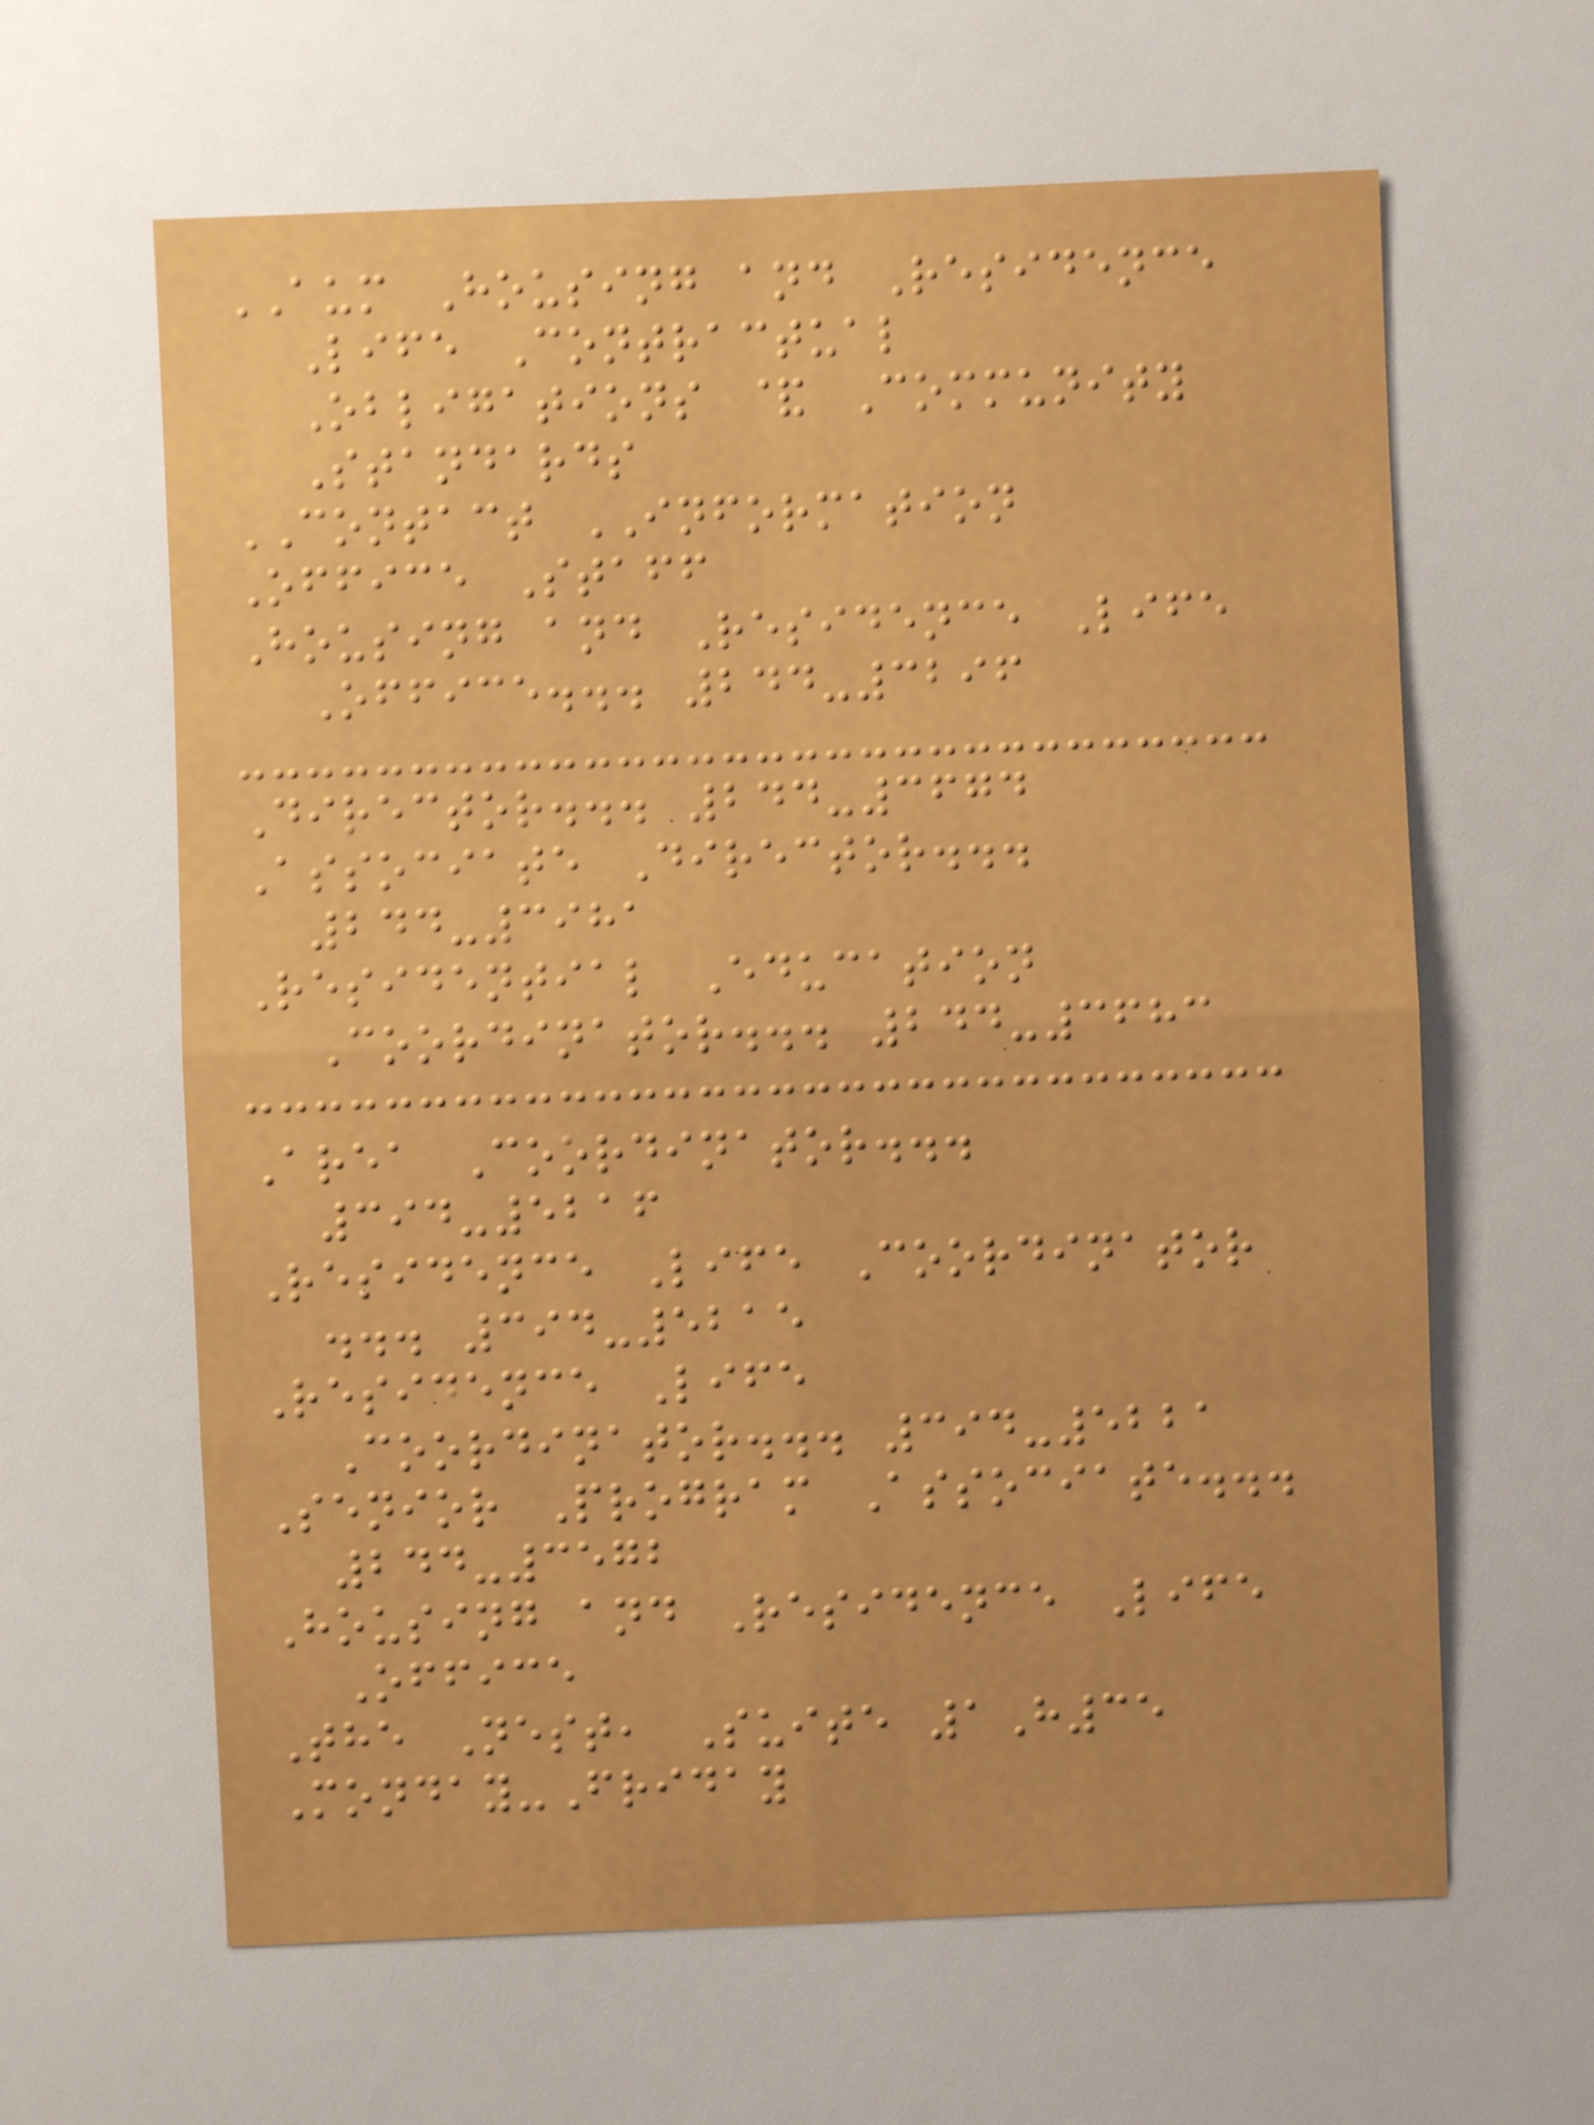AUM Housing and Residence
Life Contractual
Obligations & Community
Standards
CONTACT INFORMATION
Office Staff
Housing and Residence Life
Office... 244-3296
Director... 244-3674
Associate Director...
244-3981
Residential Education
Coordinator... 244-3683
Area Coordinator...
394-5216
Residence Life Coordinator
... 394-5215
Residence Life
Coordinator... 394-5221
Senior Program Associate...
244-3572
Housing and Residence Life
Office
The Nest, Suite 1H35
Monday-Friday
